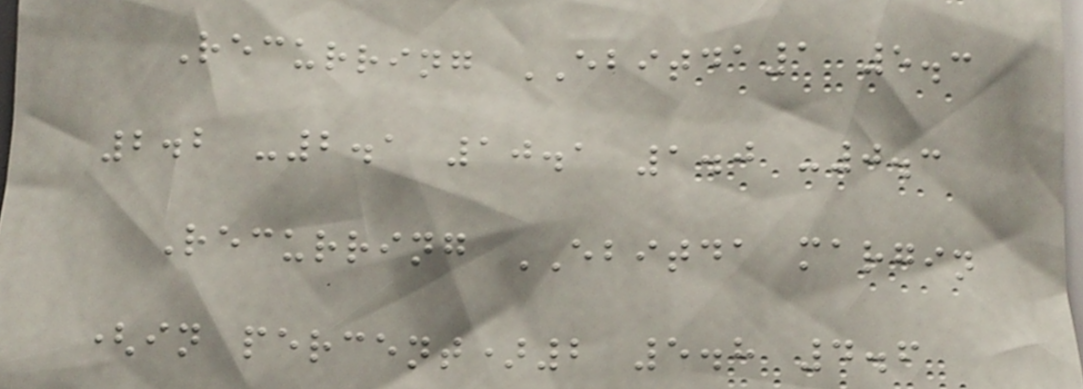Recurring EBITDA1 5.3
2.2 -2.1 10.1 1.0 -0.3
Recurring EBITDA margin
(in percent)2 5.8 4.6
